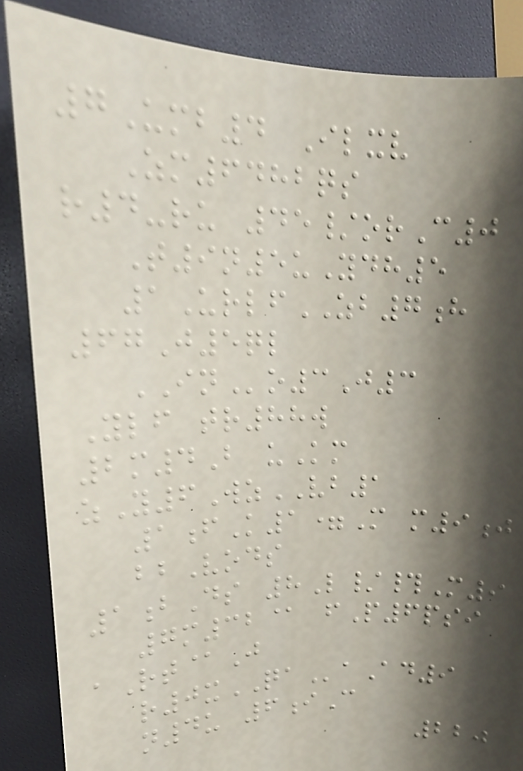7Umb4 Ilxv
Zm6482qs
r4-ru 45/orC0
T9n5uYdh5
1UrlfZB7h
67J5ql
INo3J3
Ylf tr88w
2m4B uKm
zY6WzVB1
1fK1=M m9j
bbVods
1bDs 8L/#M9
7m32@ fP6psi
aRt@J
r0xQAaAd9
n4u 6iC
220
